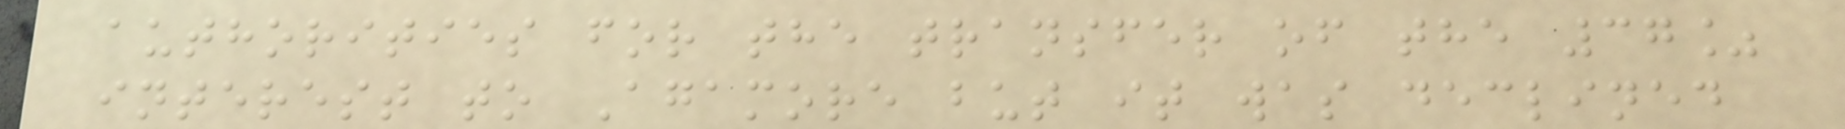authorities for the transfer of the 37%
interest to Agamore but it was declined
